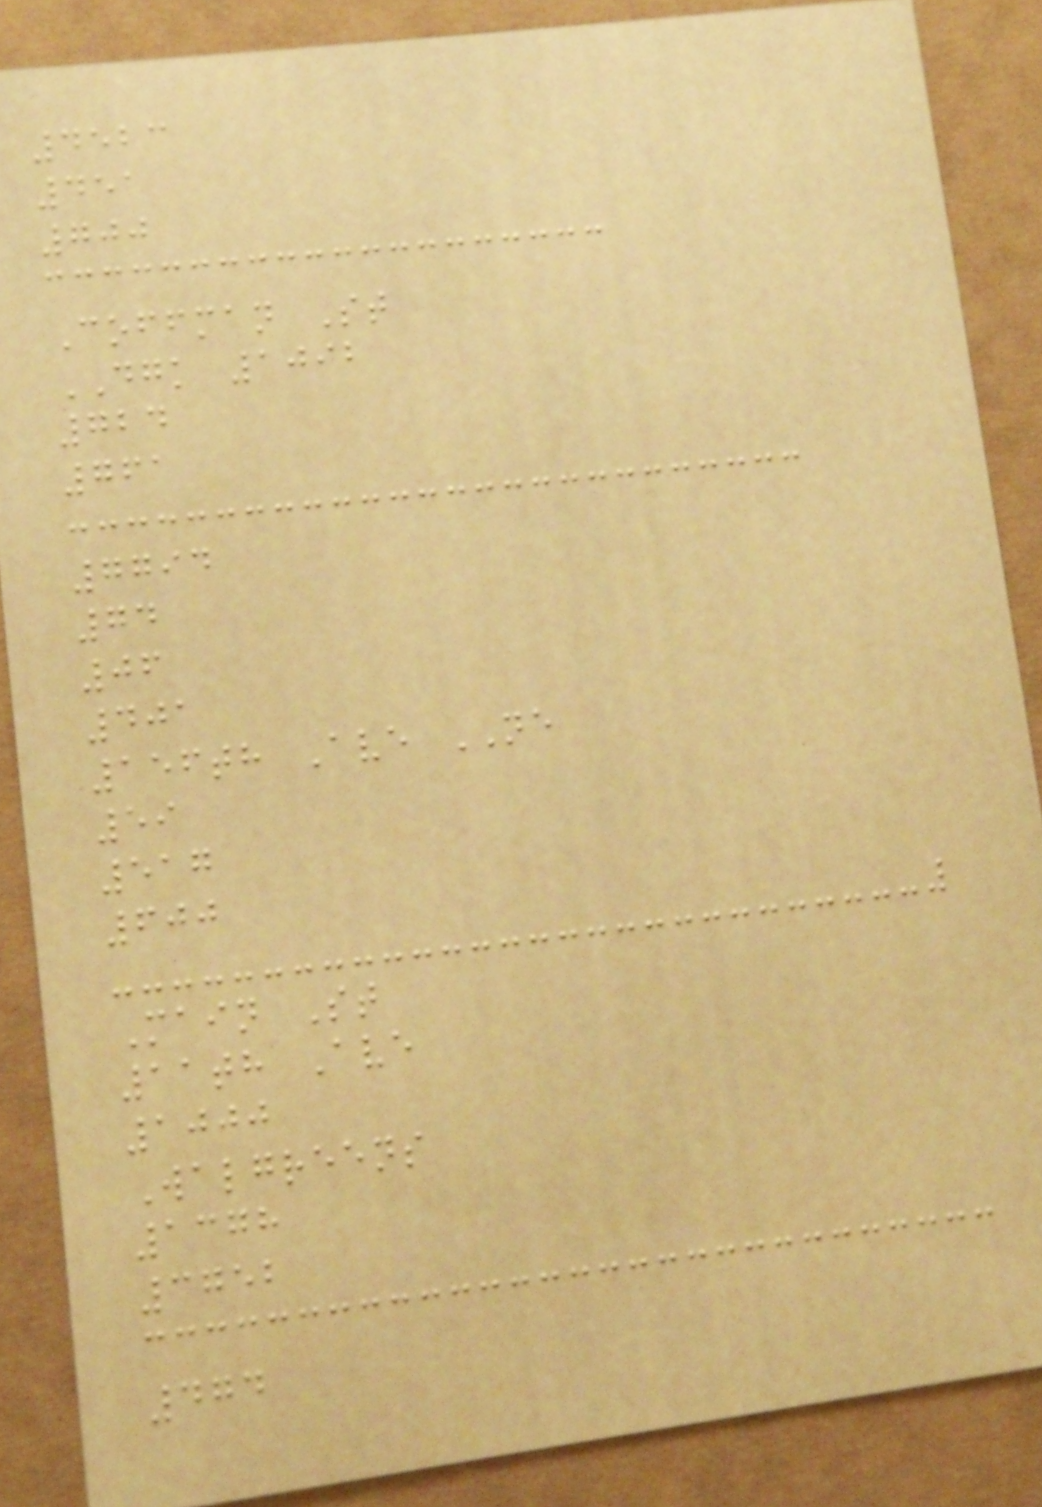4523
451
700
Coffman St
DGK 1092
724
761
7794
74
06
401
156th Ave NE
59
517
600
Main St
11th Ave
1000
Walgreens
1378
3752
474
